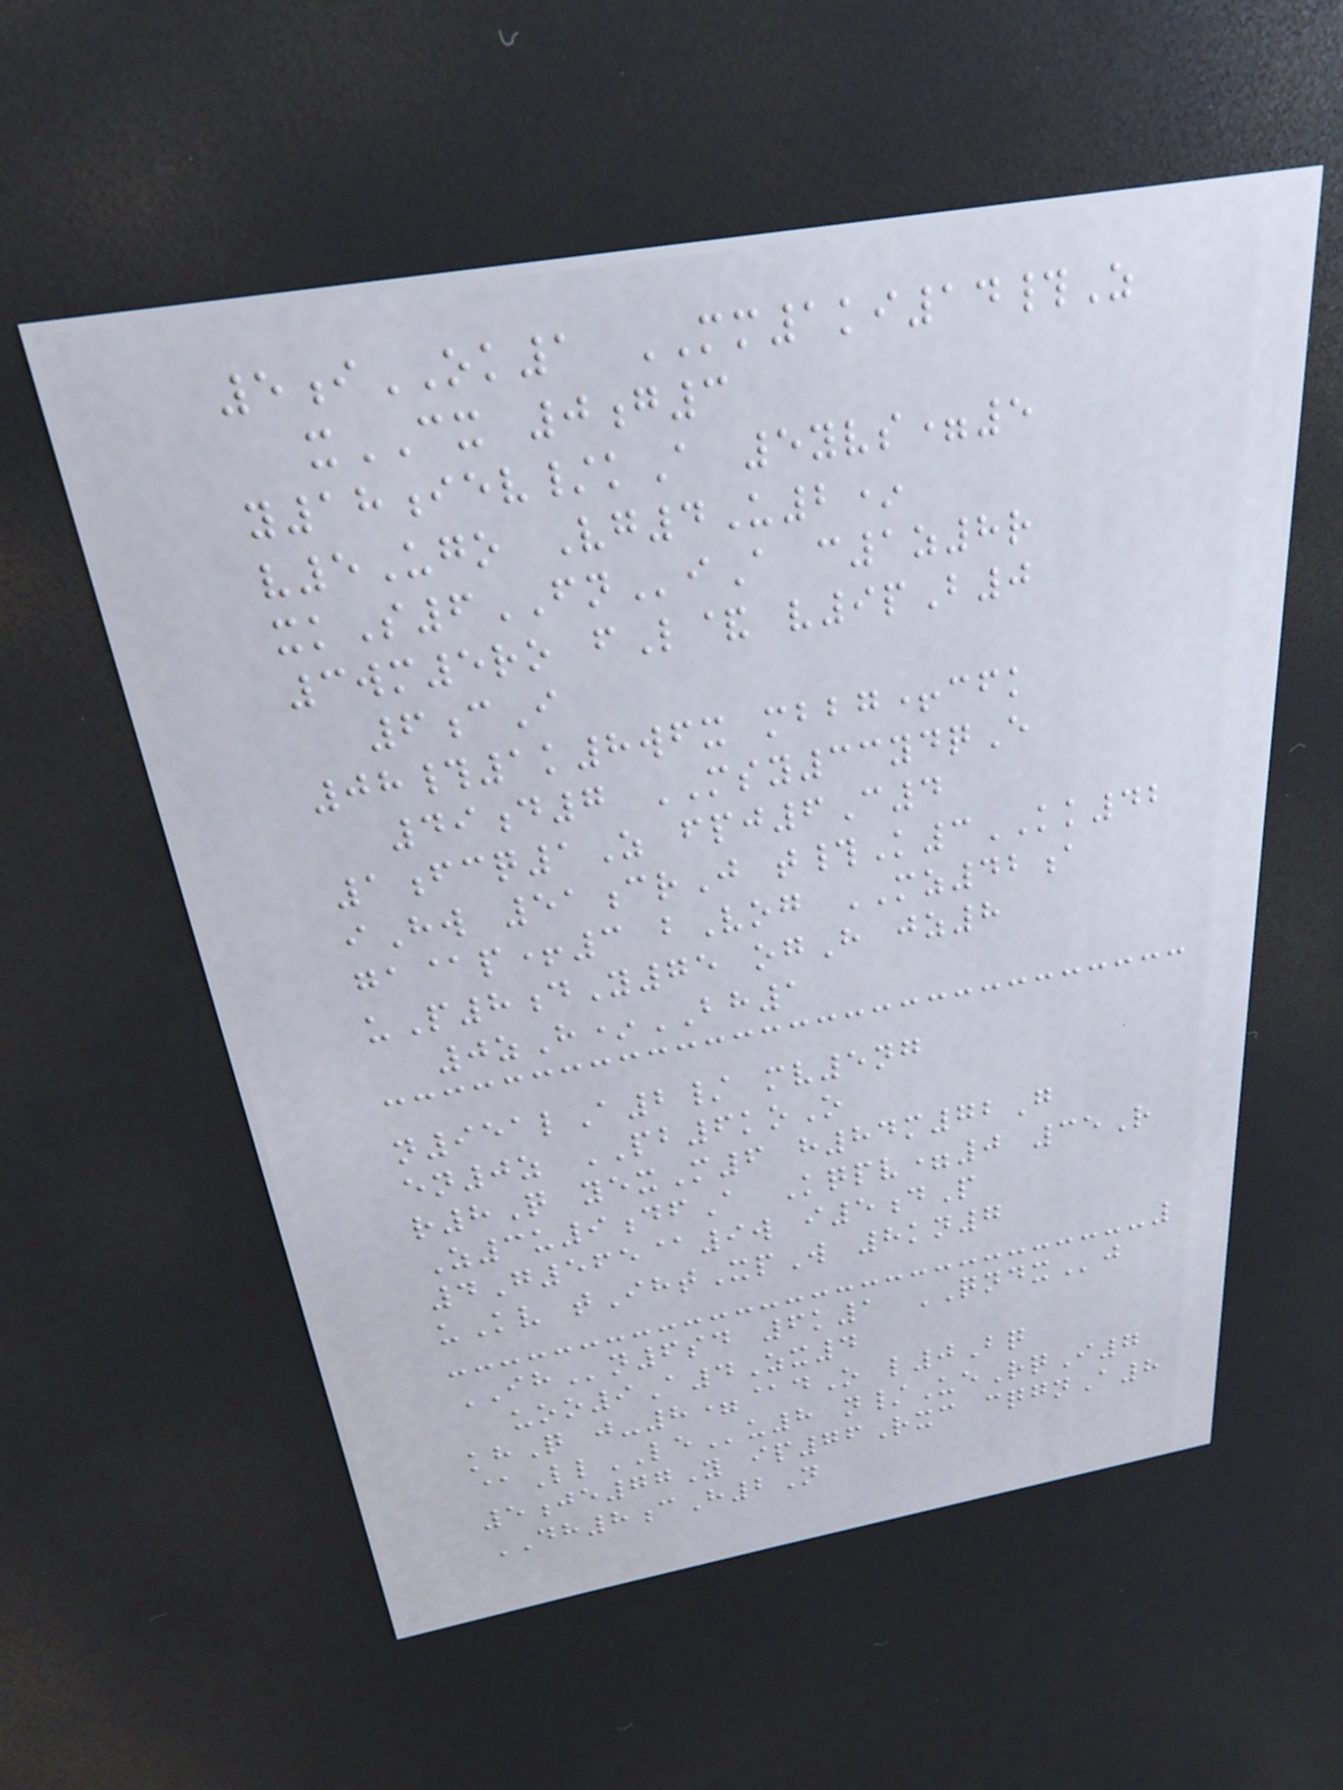5iOK1 MM1ki14#Z
xCX 0g3
y18iev/kA 5yvs=5
v5Ugo Vg4U2*
xkS6FNiA c1z8r
3wm5ro fL& v9pB0
6cI
08#1k8wfx mbbg+cfk
49d7 MSY33ydqE
1fcq1Z fpj6C4
iHw 51crJ t#K3KK42
ga@p+3 bVog MZ42a
uP8dY75 ogH jz8
0zH*BH1
n951lA2/ mv5ng
en0z PB6koO
r8Q yexM6 h84m72G
Z3u9dfA Kqpv=0 35R
4G565@9w i5dP
uKv tIhtXpW 8kn7
IHn6sd 6k1 QNDXj
uoo9A4Zx4
khQ j-8=@dO l0Bq
@LlLEu8 n/UeRqI7
5je77Y ip76Rxc cqgnA8
DH8cH2N
